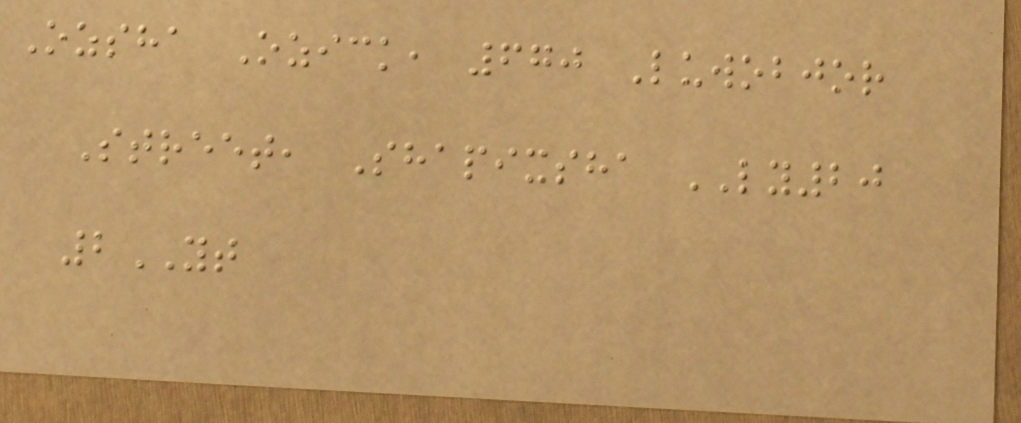Ozsha Ozick, 670 Luwobjor
Street, Shapixsha LY20
2YT
